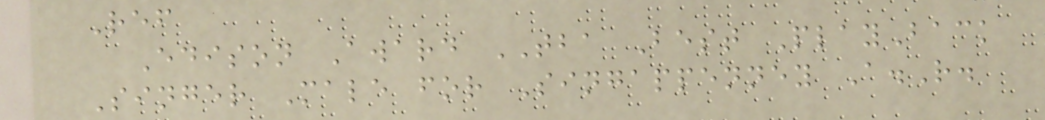Ref
Edison Award TBA Best PlayBack
Singer Male for Singappenney A.R.
